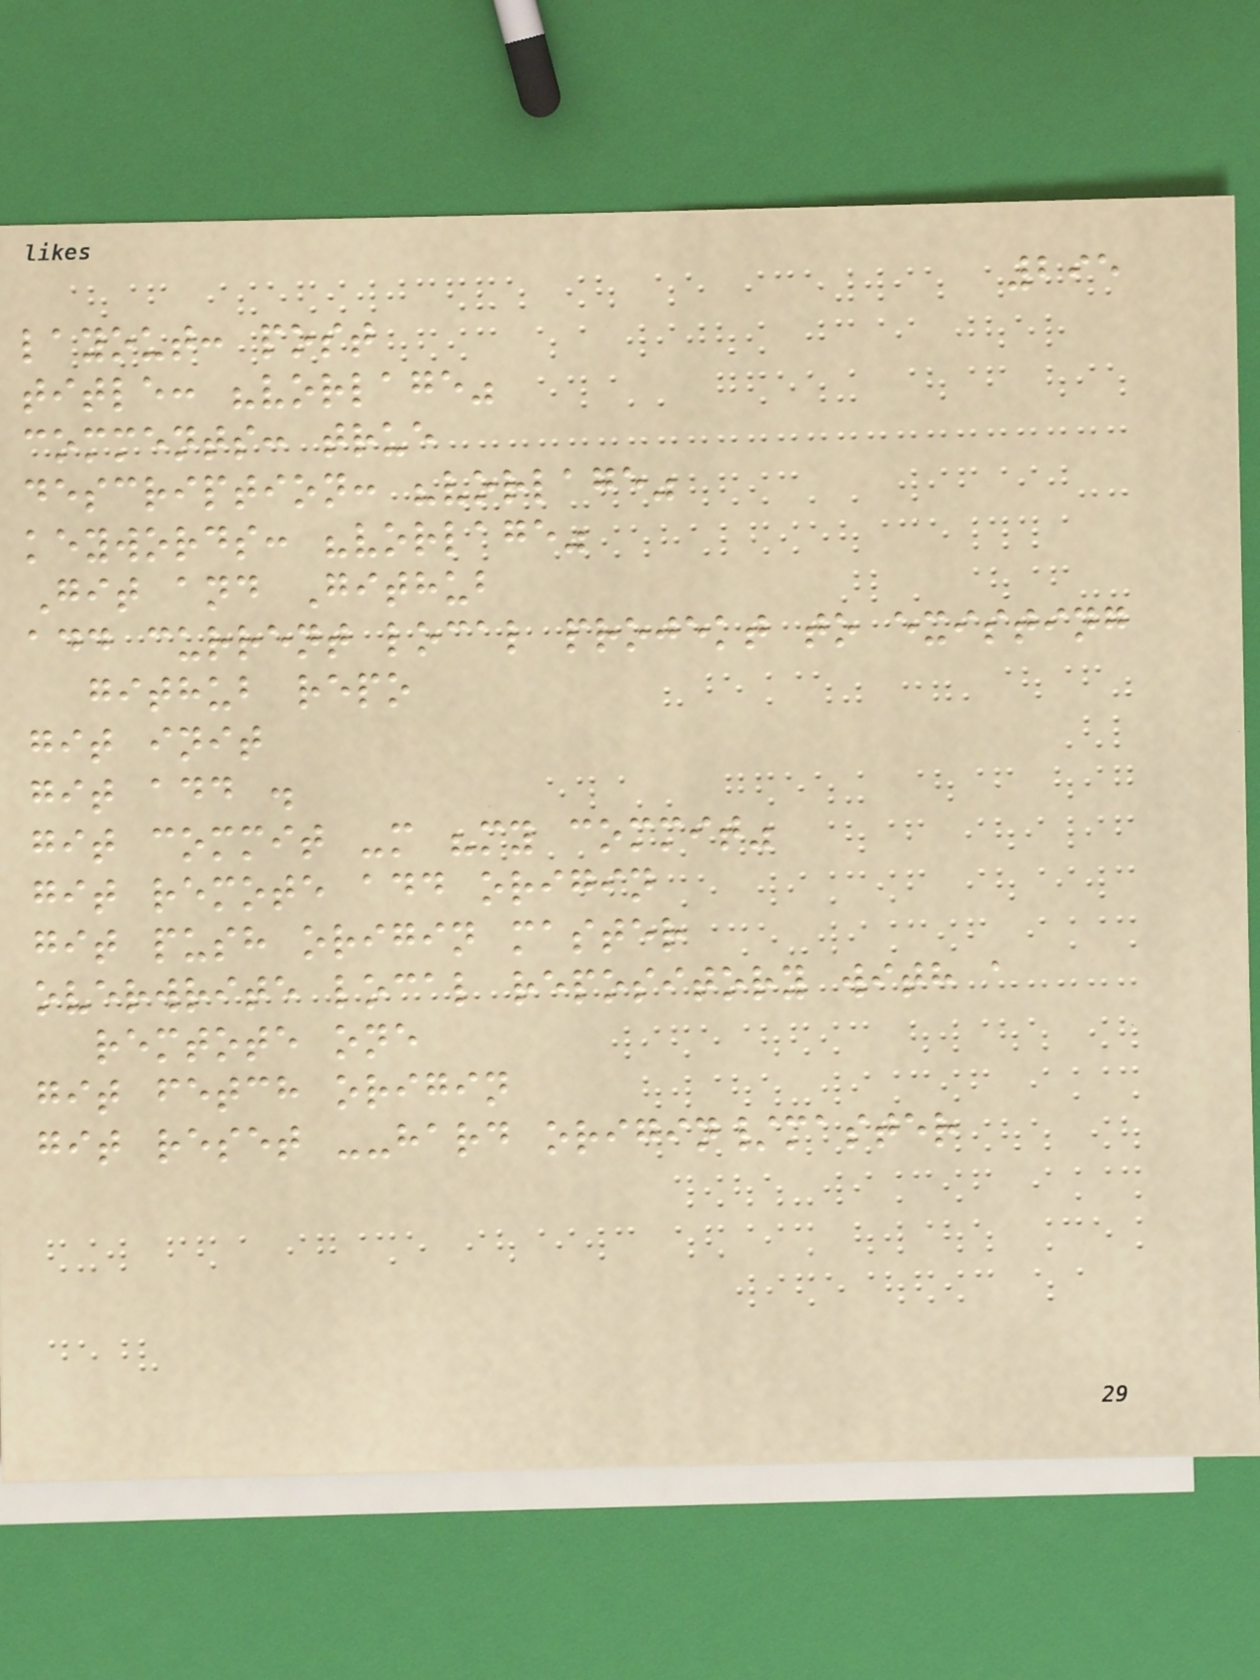295
layout: post
title: "vorlage"
comments: true
description: "vorlage"
keywords: "vorlage"
Git and Github
add current local projekt to existing
github repo
git init
git add .
git commit -m "my commit"
git remote add origin
git push origin master
overwrite local repository with a
remtote one
git fetch origin
git reset --hard origin/master
